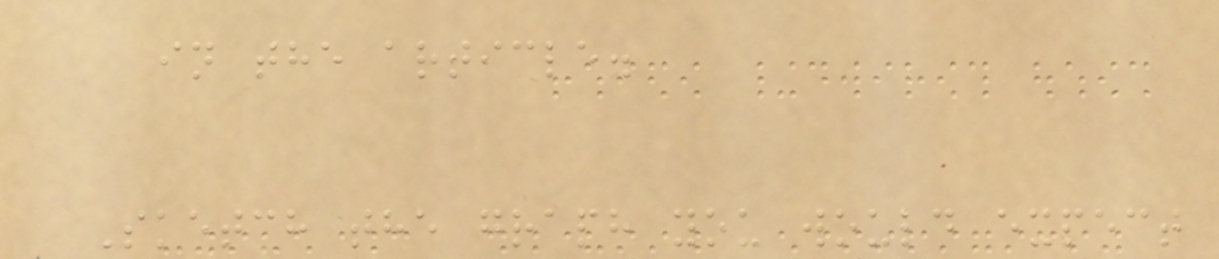in the article.
Sketch the graph you would expect
